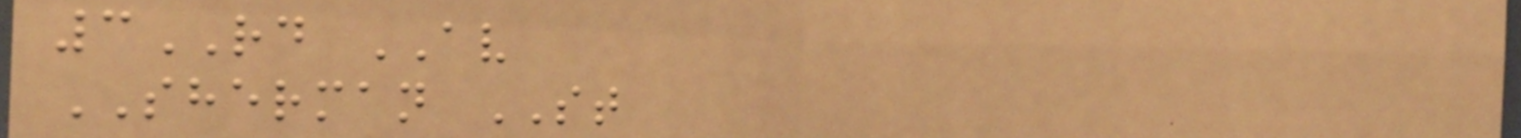3RD AV
SHERMAN ST
